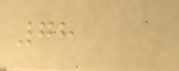78
